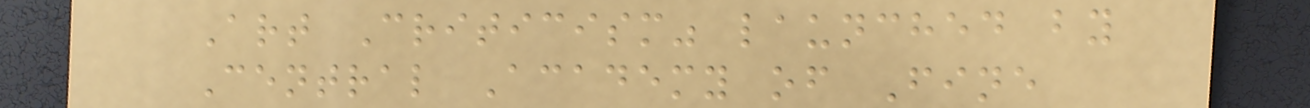Art Criticism" launched by
Central Academy of Fine
